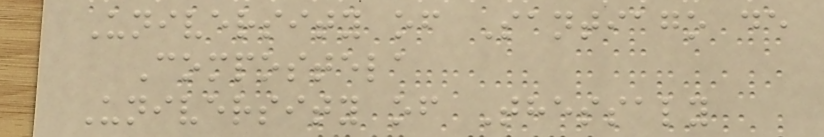University of Santiago de
Compostela
University of Thessaly
